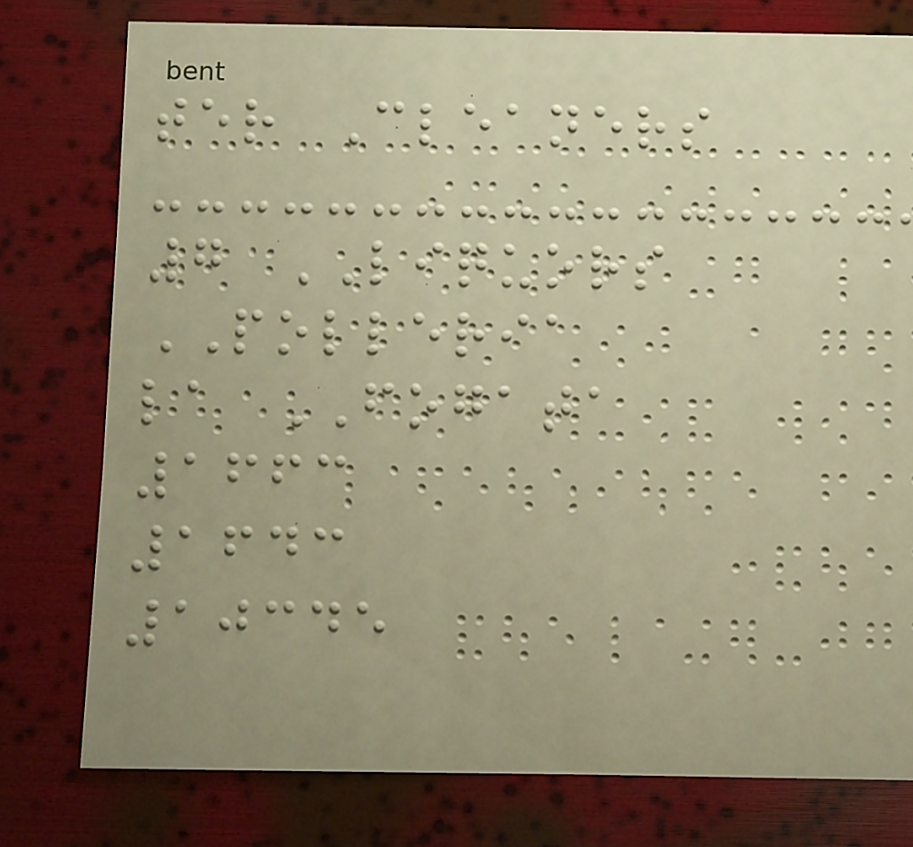ter Cleaners
7 LIQUORS
POLLERIA
la FOGATA
1663
1643
10345
